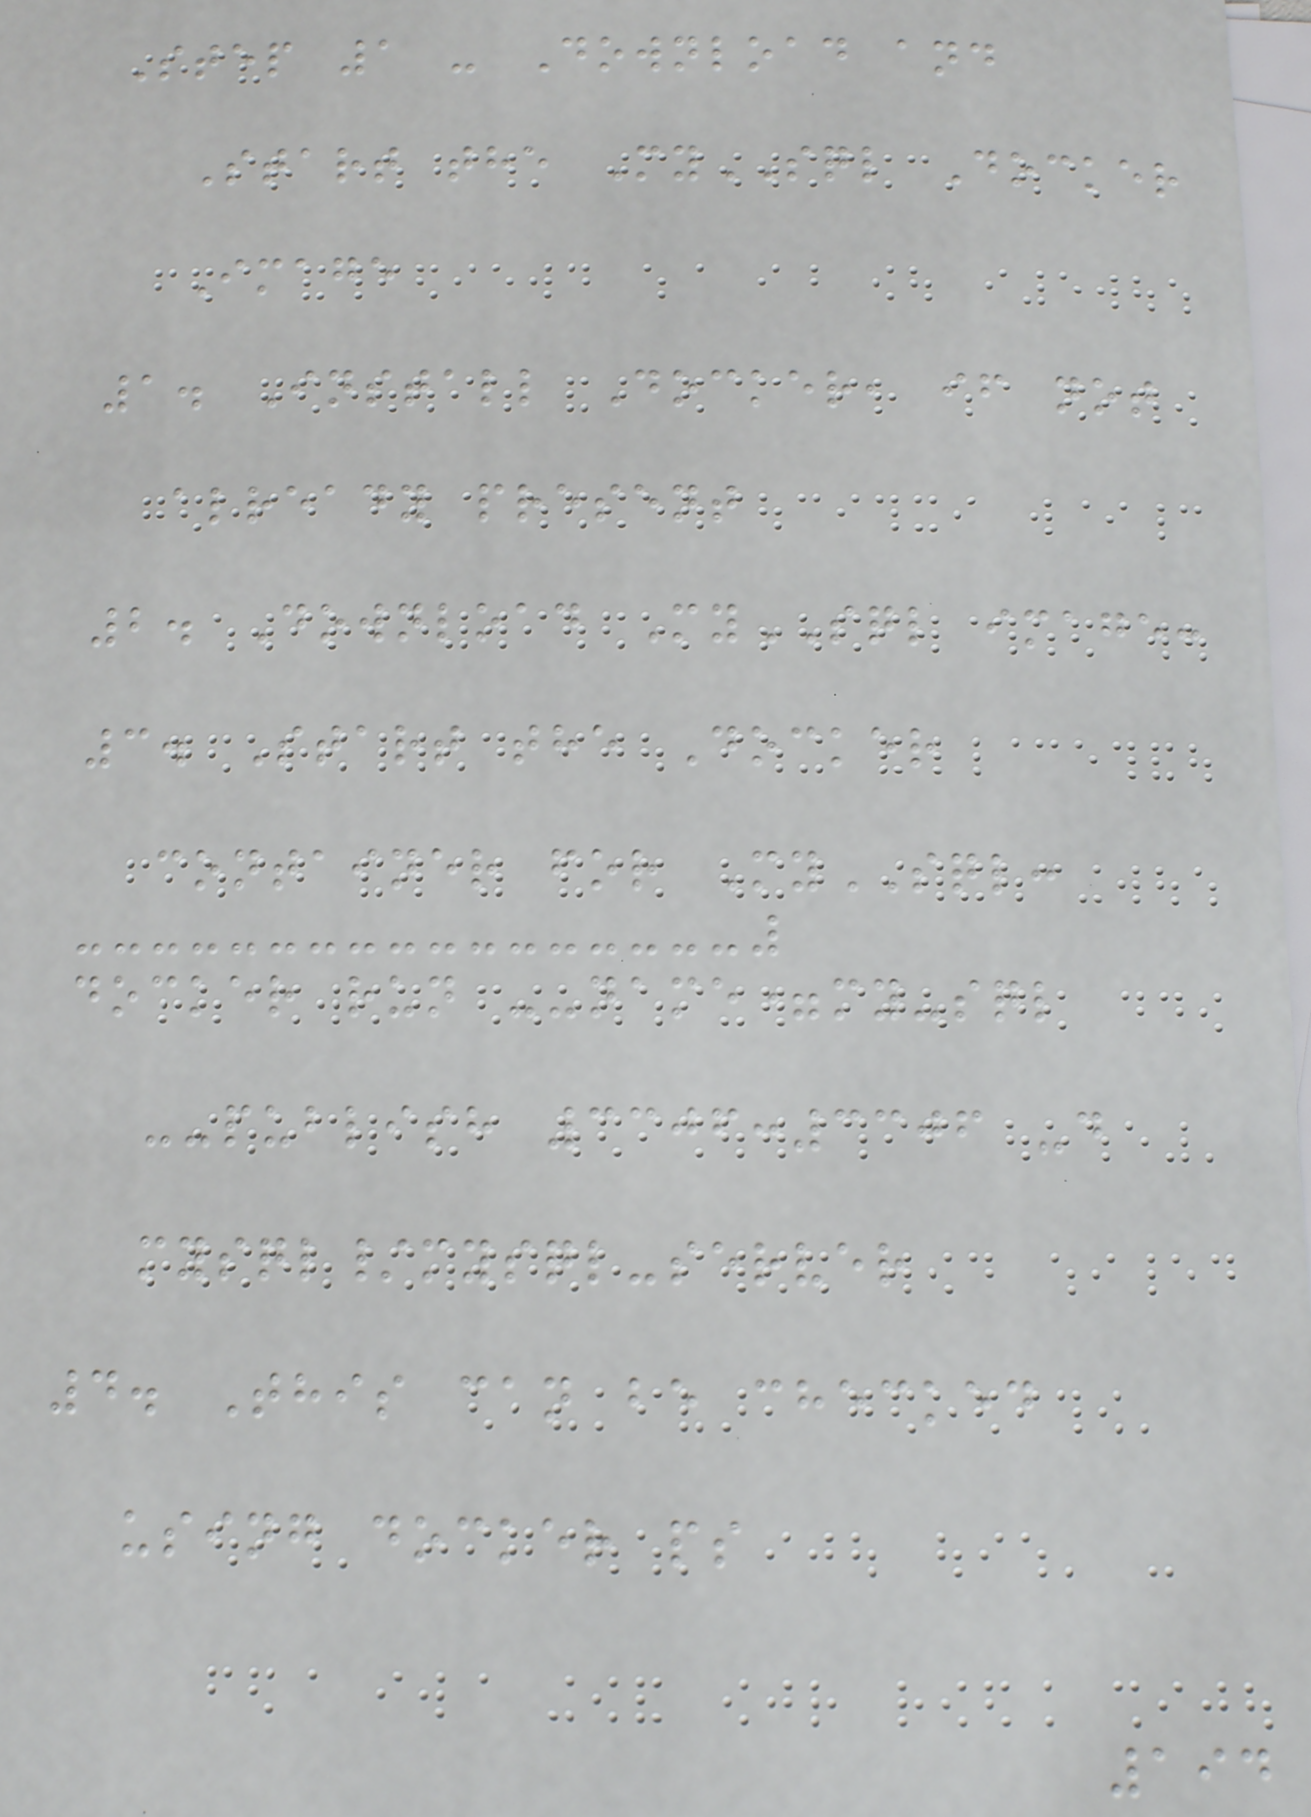Step 1 - Download and
Start the MySQL Docker
Image
1. Install Docker, if not
already present
2. Download MySQL image:
3. Start the Docker
container for MySQL:
docker run --name=my-sql
--publish 3306:3306 -d
mysql/mysql-server
4. This can be checked
using docker ps
194
